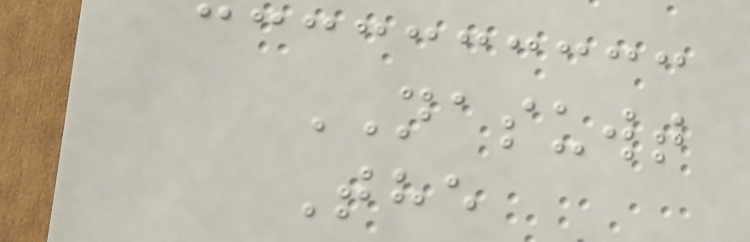NASUWT
The
